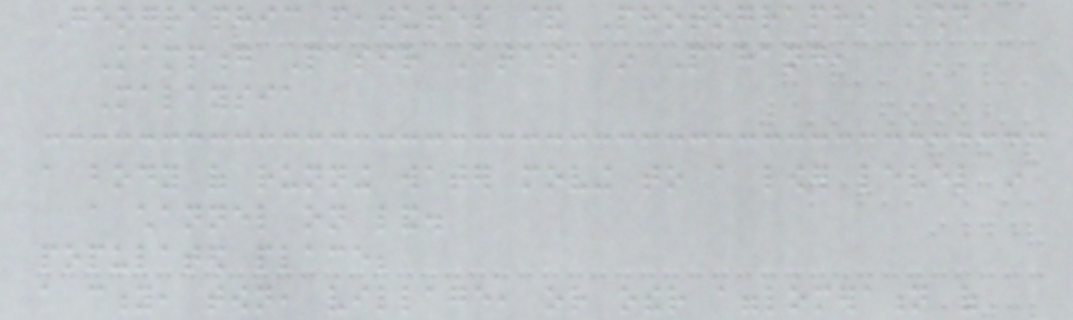Geographic features & Photographs around
Kampong Pasir Atas, in Pahang,
Malaysia
a body of running water moving to a lower level in
a channel on land.
populated place;
a city, town, village, or other agglomeration of
